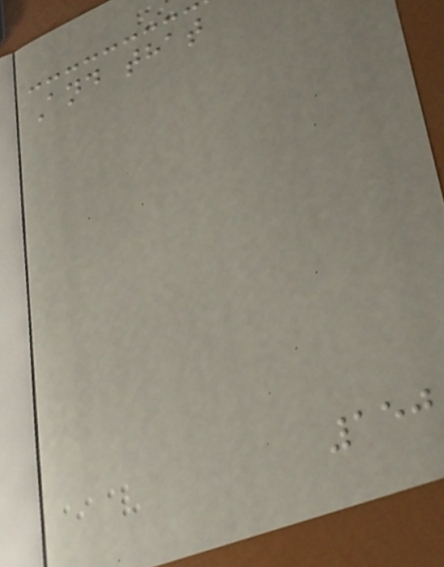And that
150
